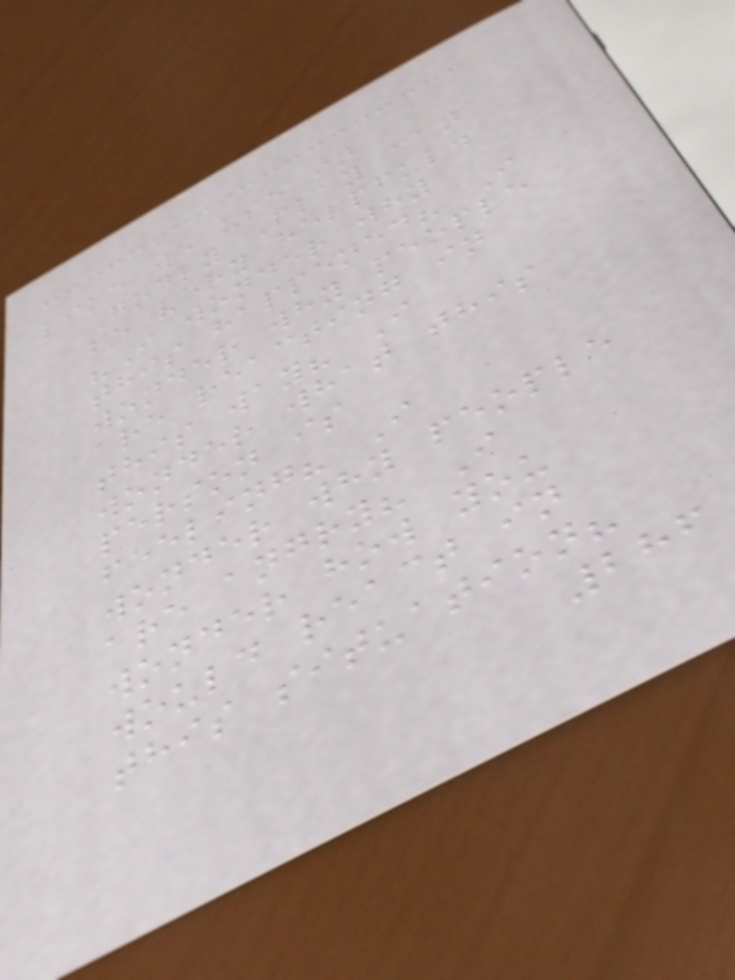like we use in
Godly Play can
be very helpful.
"I wonder why
this happened? I
wonder why people
are reacting in
this way? I
wonder what this
person is
feeling? I
wonder why people
are angry? I
wonder how you
would react in
this situation?
286
